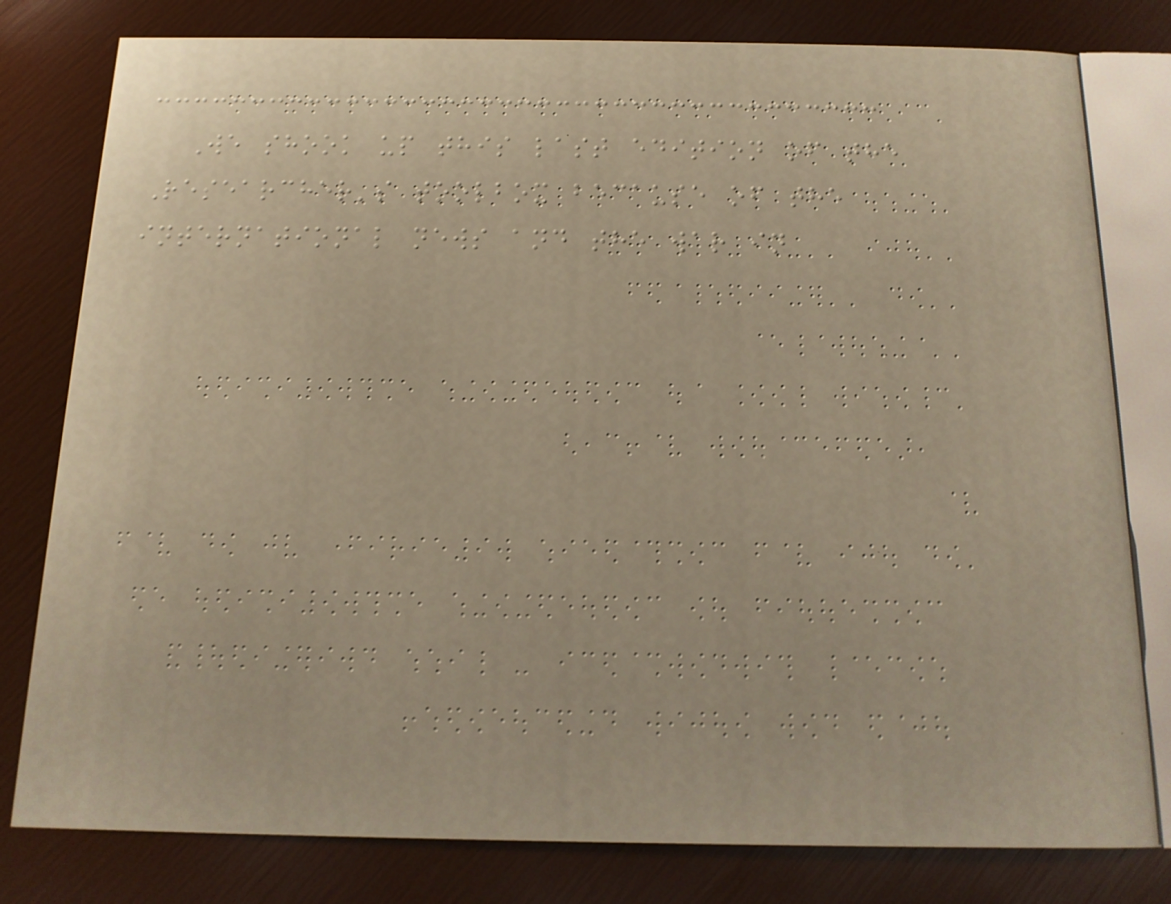We shook up this last edition of the
Researcher's toolbox because of the
international news and the war in
